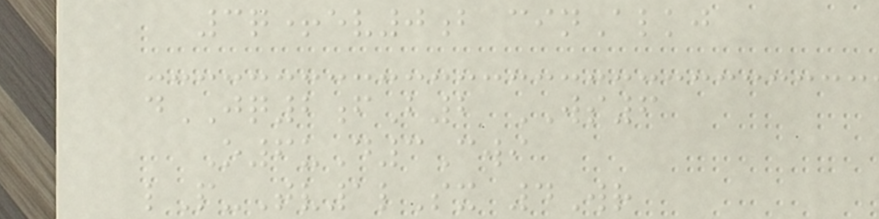3q+ev0b cinAlkj
dJQ2fB2 WS6
O6uD3Cwi
lP-Tv1lSx 4Wr
